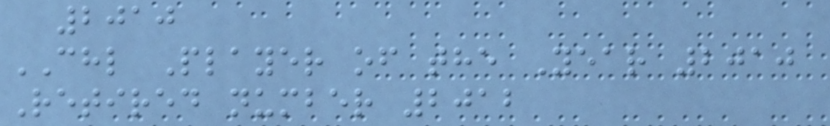2010
CHL Player of the Year 2010
Retired number 2012
